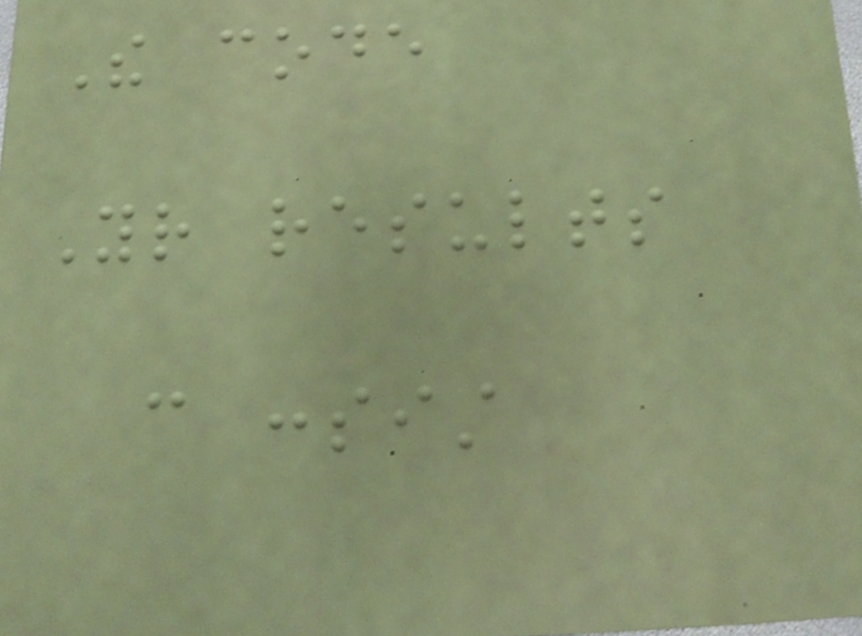The code
Your results
can consist
